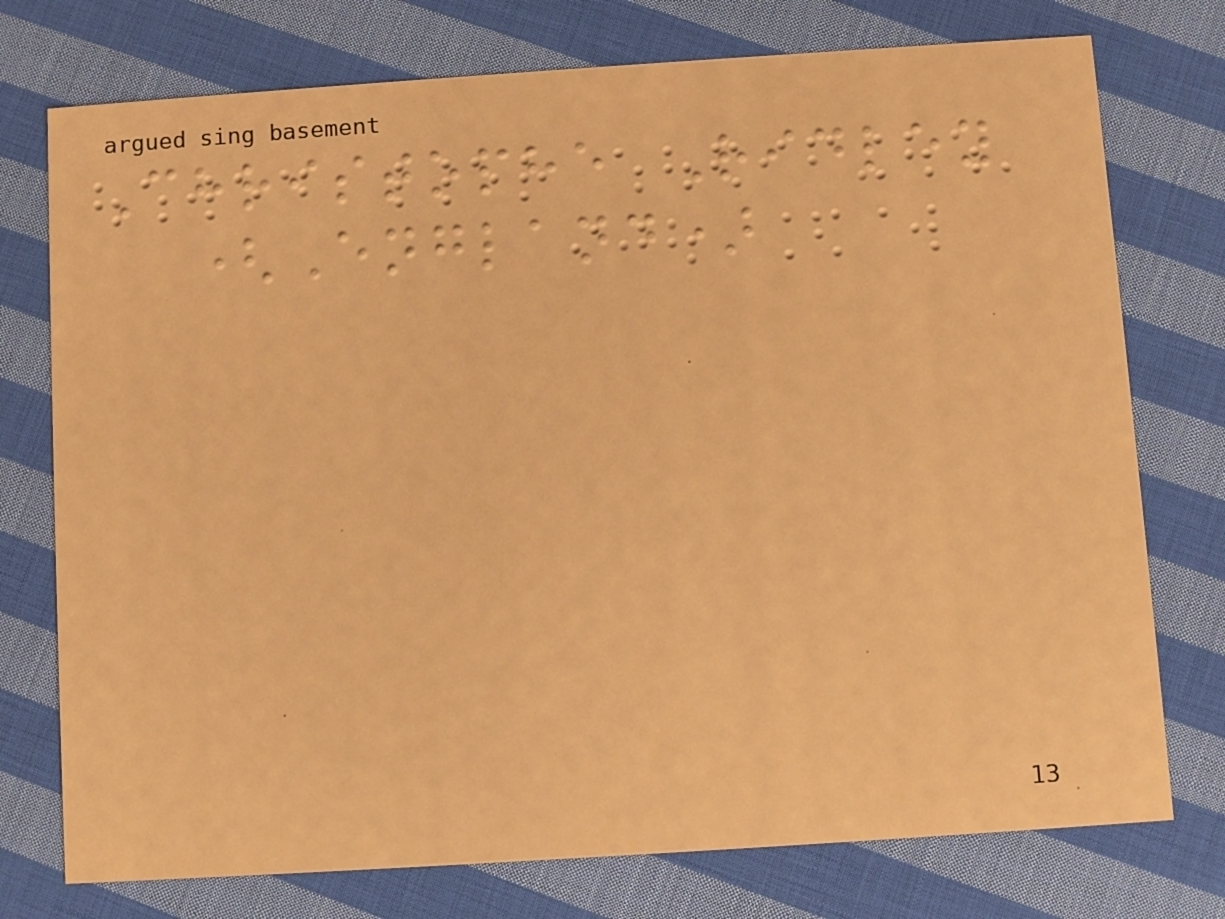Christophe Ridley
(England)
